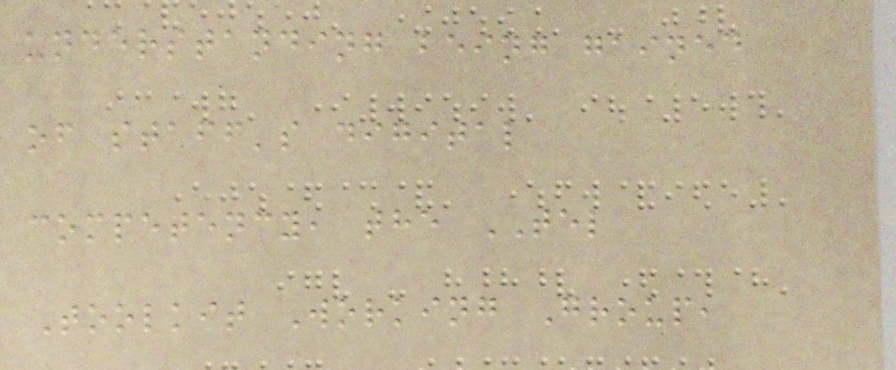understanding being gained
of staff's digital
competency, the TEL
Toolkit Working Group,
